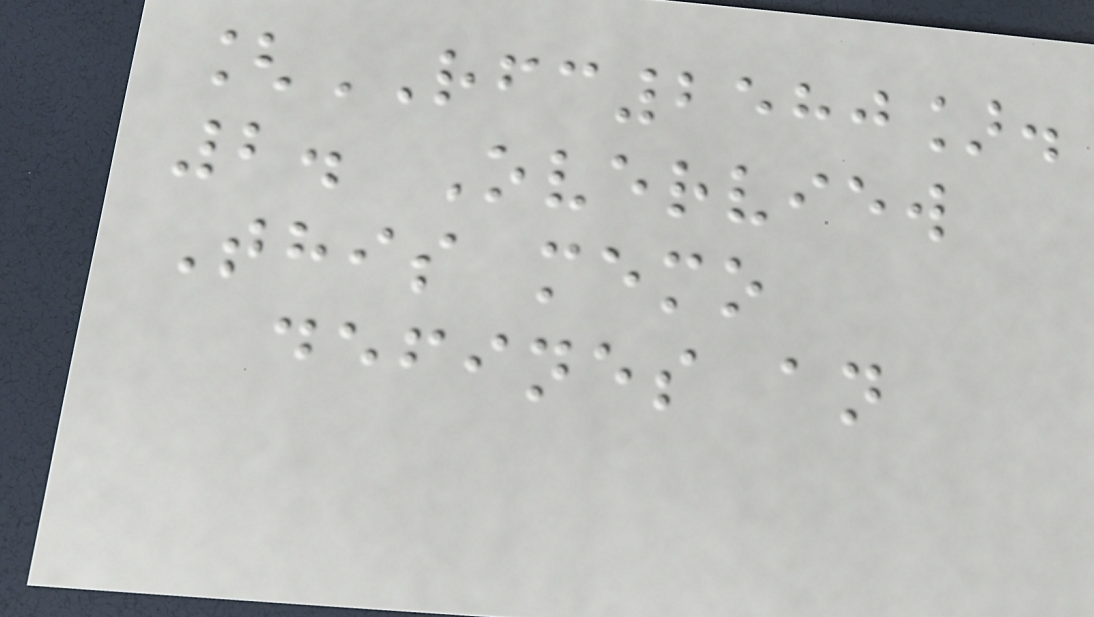[RFC2580].
2. Overview
This memo
defines an
